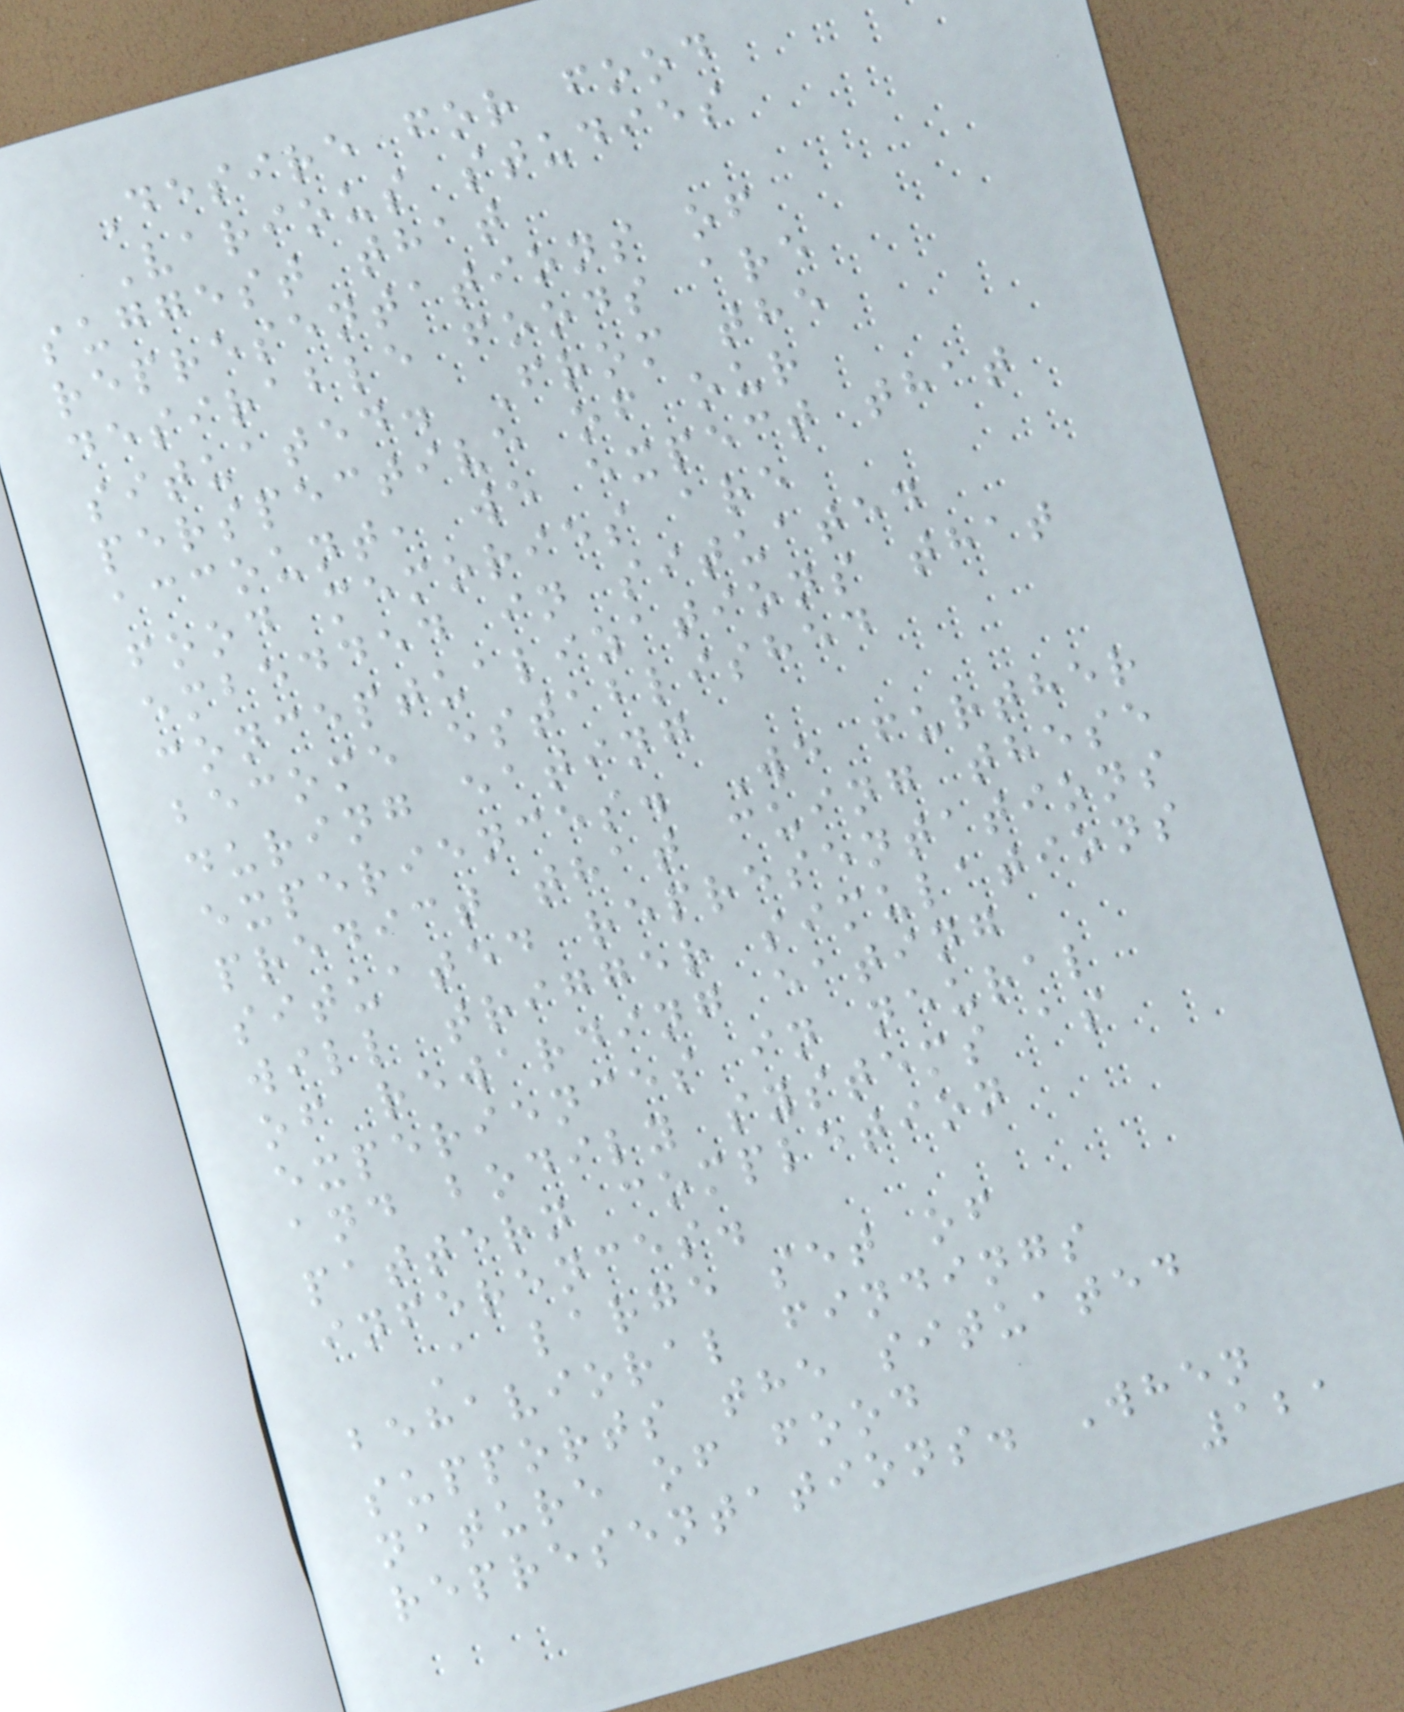Desire for food
Various studies
suggest that
representations of
desirable foods are
situated. From the
perspective of our
account, we expect that
food memories are
embedded in situated
conceptualizations that
become established
during eating
experiences. We further
predict that cuing these
situated representations
will trigger simulations
of rewarding eating
experiences in neural
and bodily systems as
pattern completion
inferences.
A large set of
behavioral findings
supports the situated
nature of food
representations. When
121
